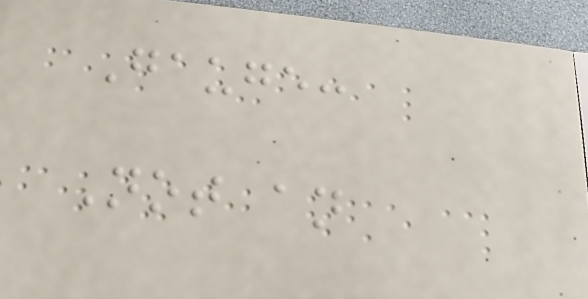Gauge:
Not an
